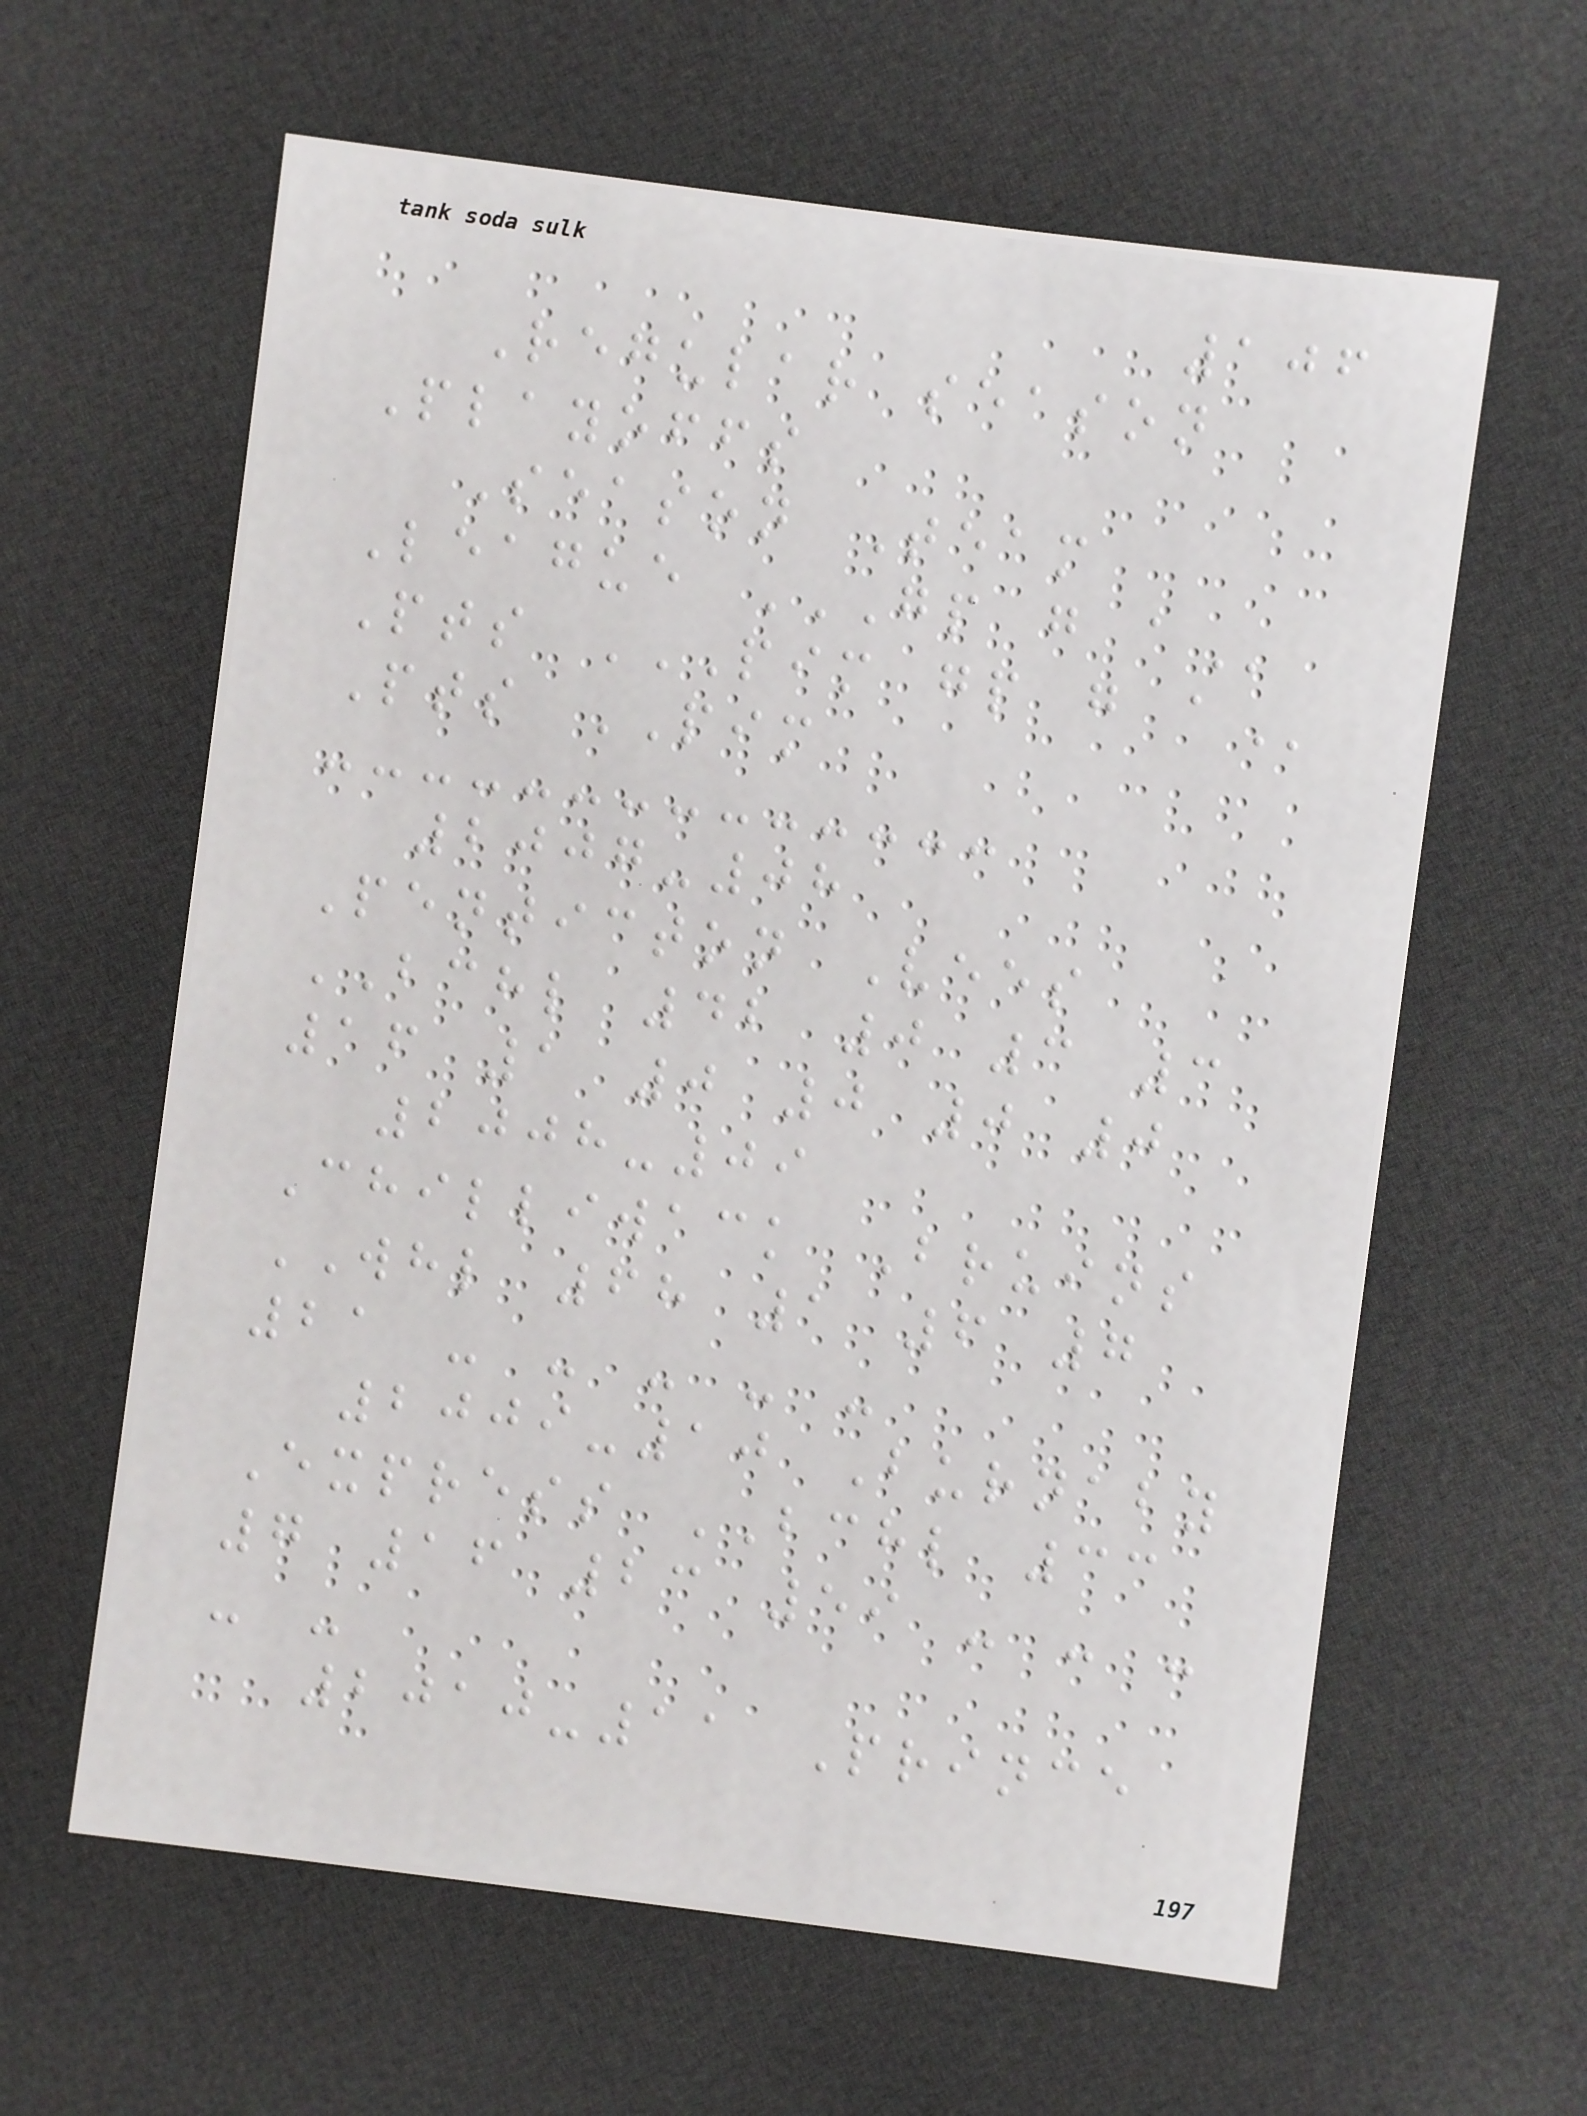106
Regular season
Playoffs
Season Team
League GP G A
Pts PIM GP G A
Pts PIM
2007-08
Penticton Vees
BCHL 42 0 3 3
16 1 0 0 0 0
2008-09
Chilliwack Bruins
WHL 68 1 6 7
21 - - - - -
2009-10 Burnaby
Express BCHL 33
7 16 23 59 - - -
- -
2010-11 Prince
